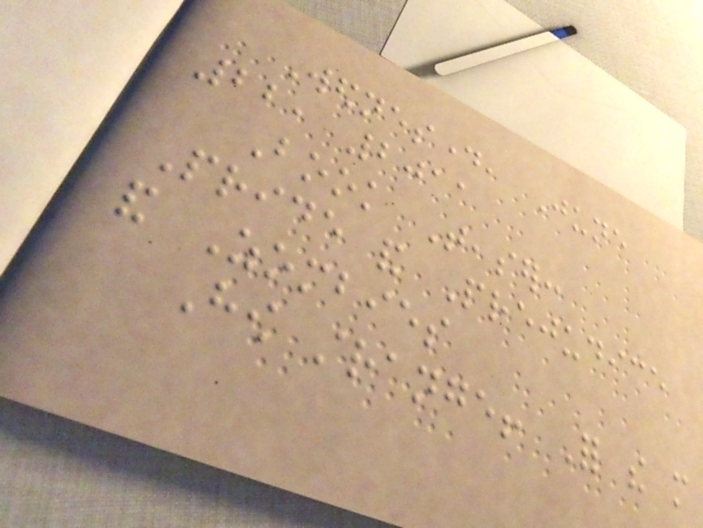Wednesday, June
22, 2011
Book Teaser:
Pride and Prejudice
and Zombies
How strange! For the more
